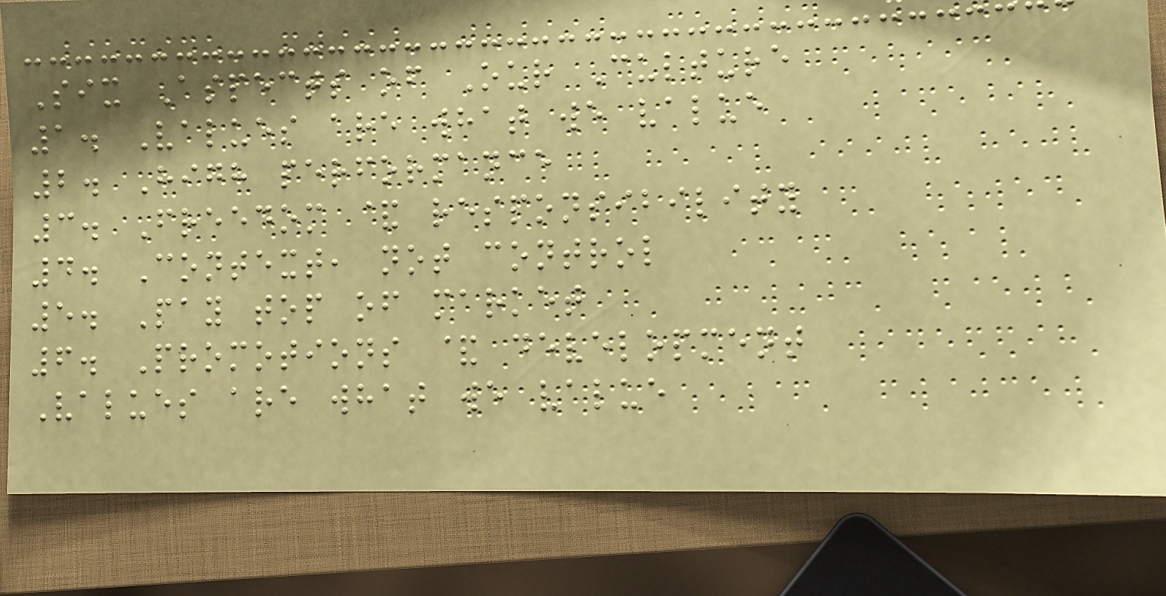Six Aspects of Our Culture
1. Values are what we value
2. High performance
3. Freedom & responsibility
4. Context, not control
5. Pay top of market
6. Promotions & development
Values are what we value
